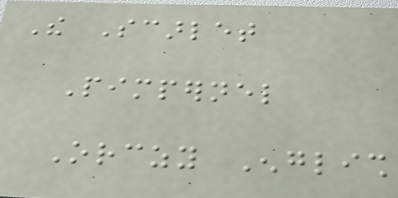The Scarlet
Pimpernel
Orczy English
